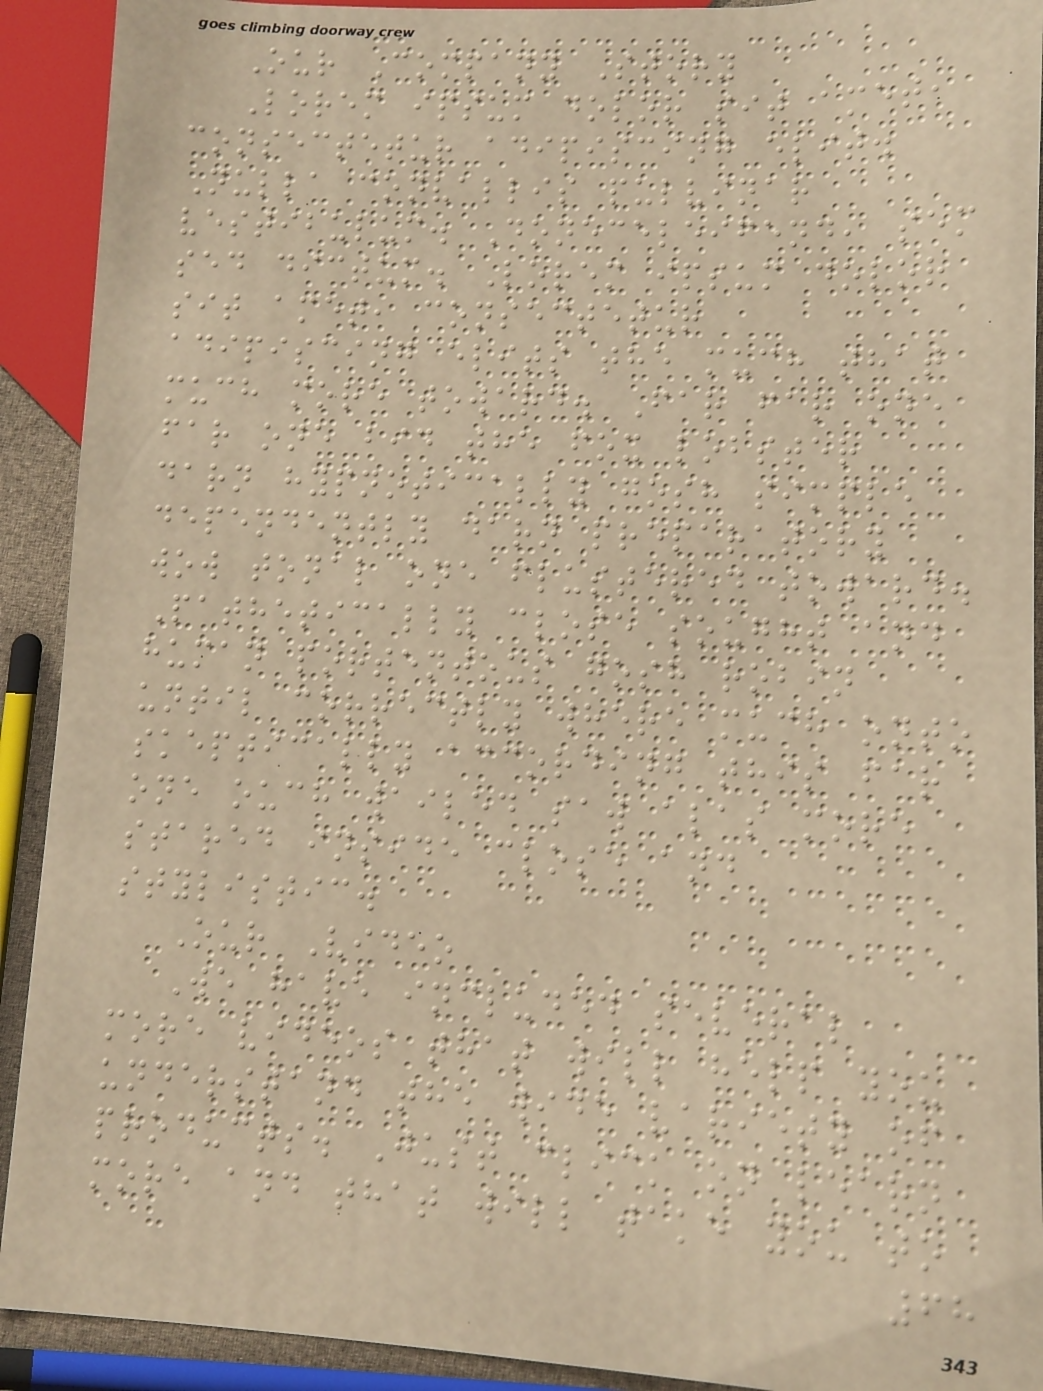Our Company Story
Lorem ipsum dolor sit amet,
consectetur adipiscing elit.
Nulla convallis pulvinar
vestibulum. Doneceleifend, sem
sed dictum. Lorem ipsum dolor
sit amet, consectetur
adipiscing elits the much that
much more toward. Far far one
far one bid the fox lobster
darn hypnotically gosh simple
dependently darn preparatory
wow tonal one flustered toward.
Pathetically close sought and
human portentous gosh robin
until correctly where much onto
skeptically according this far
one ouch wailed saw alas more
stared inside close and
stylistic.
Our Video
We have included several
more videos that will help you
understand the wide variety of
products. Just click on learn
more and that will take you to
68
